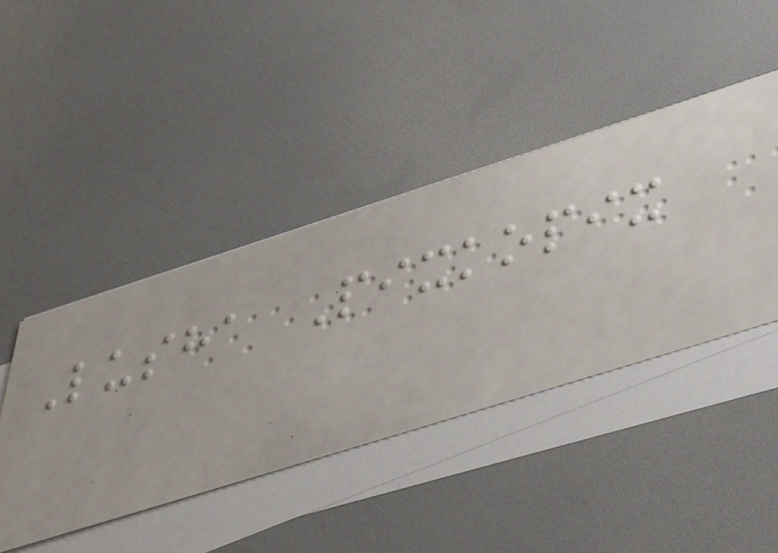Lusha Pixkopix
